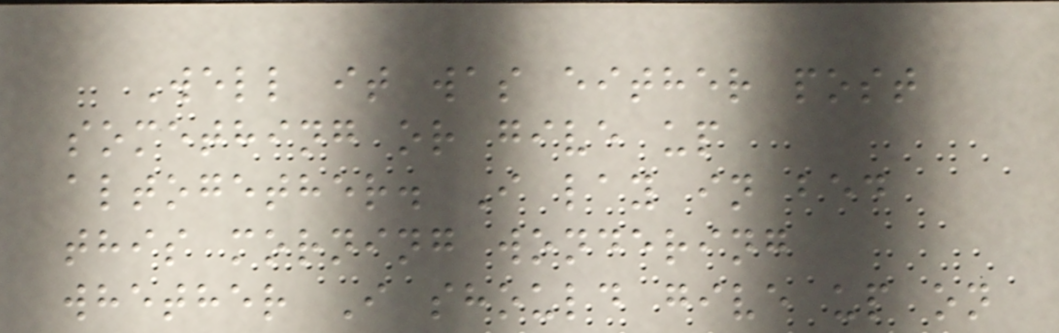Well it was either post
something or give up
altogether. I lay in bed
this morning wondering
whether I should give up on
